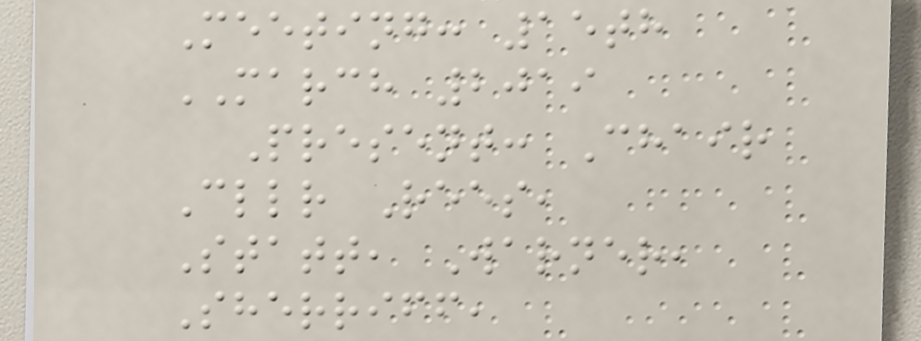Meeting: 15th
MARCH 2019
Present: Chair
Cllr Rees,
Statt, Warner,
Sherriff,
